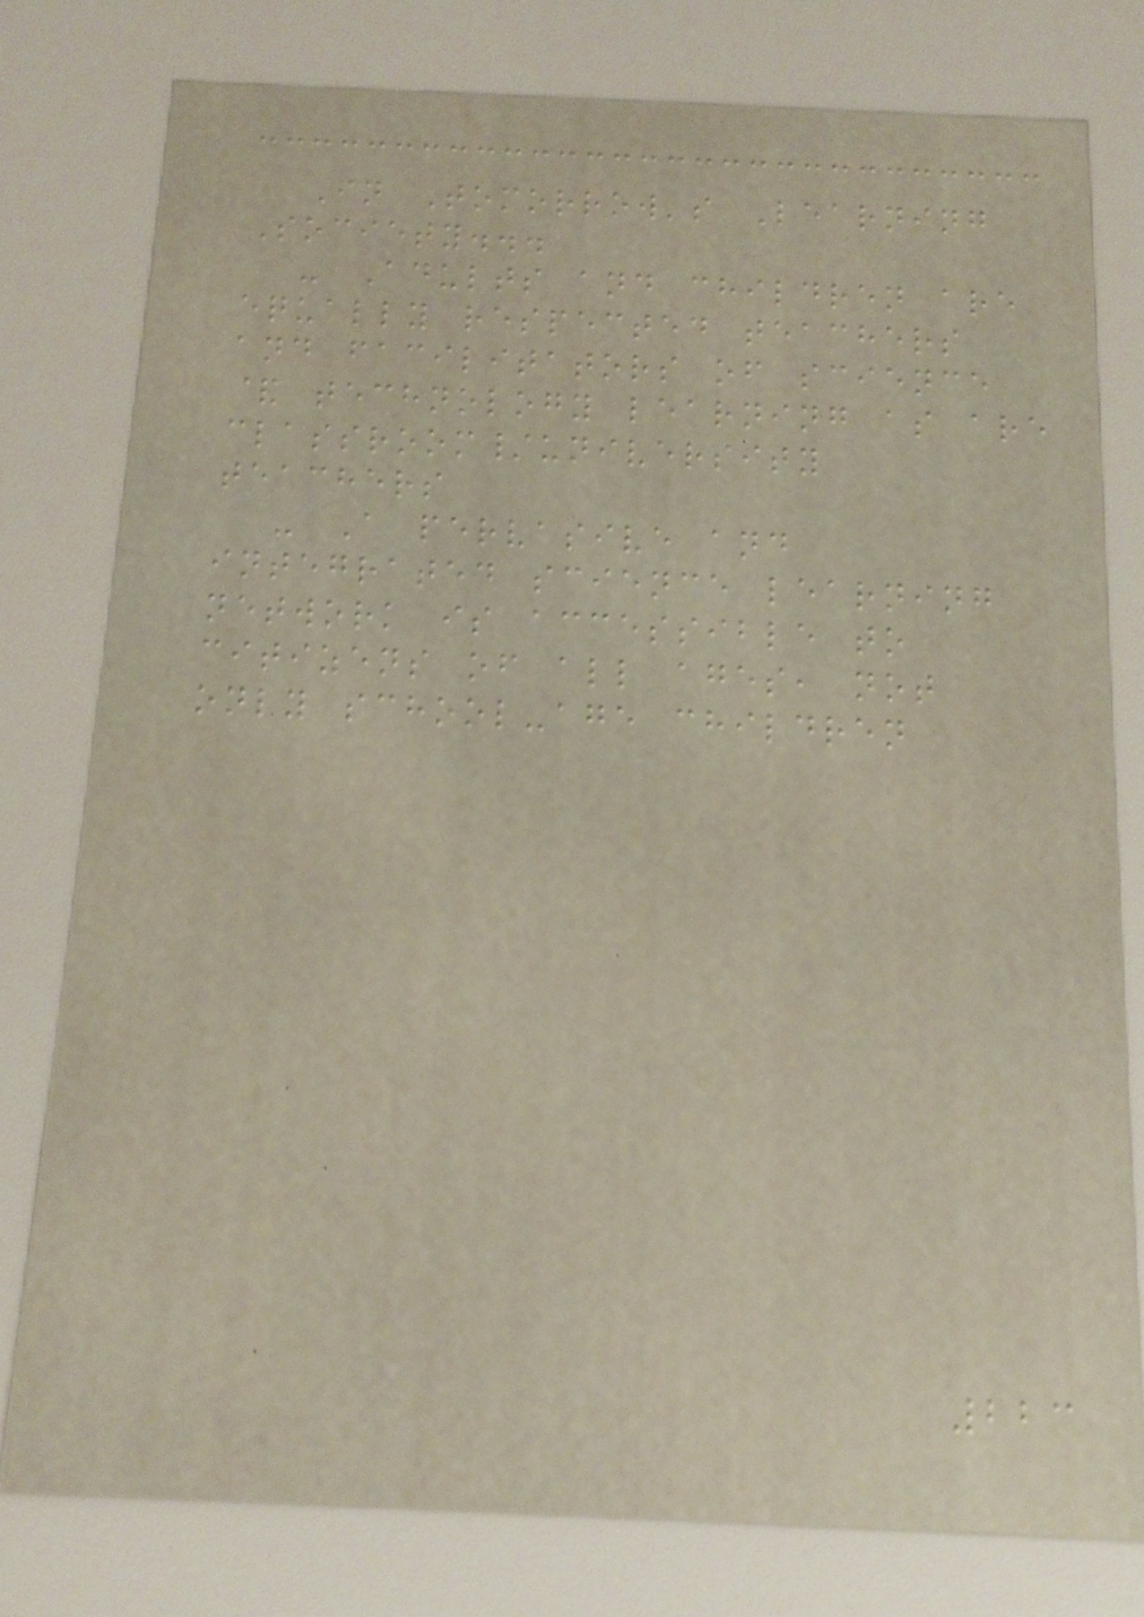In Tomorrow's Learning
Society...
- Adults and children are
equally respected teachers
and facilitators of science
& technology learning as are
classroom/university
teachers
- A pervasive and
integrated science learning
network is accessible to
citizens of all ages, not
only school-age children
223
